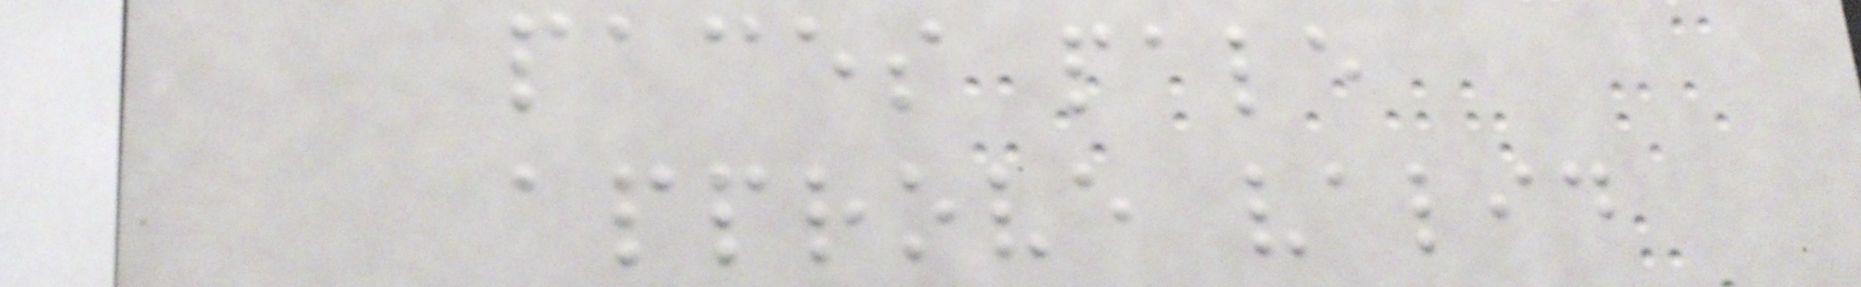paces pale
approve valid
